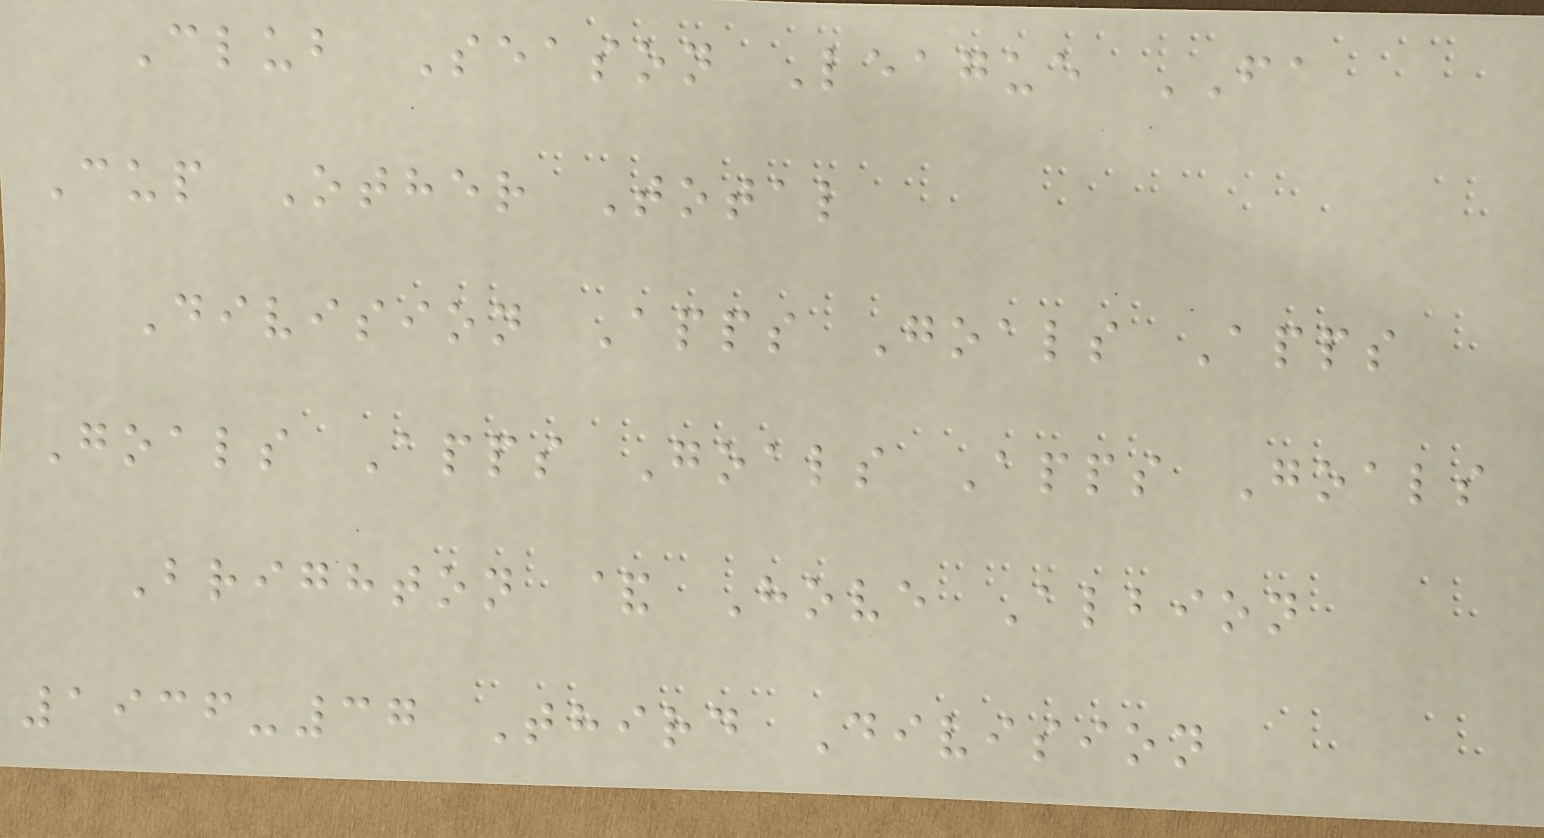Club Season League FA
Cup Other Total
Division Apps Goals Apps
Goals Apps Goals Apps Goals
Brighton & Hove Albion
1936-37 Third Division
